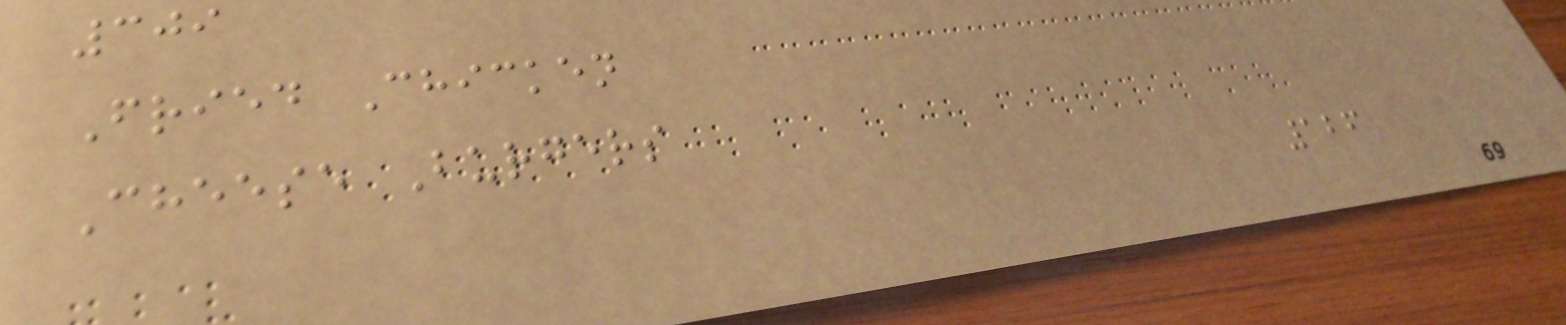309
Fried Chicken
Cheese Burgers
126
